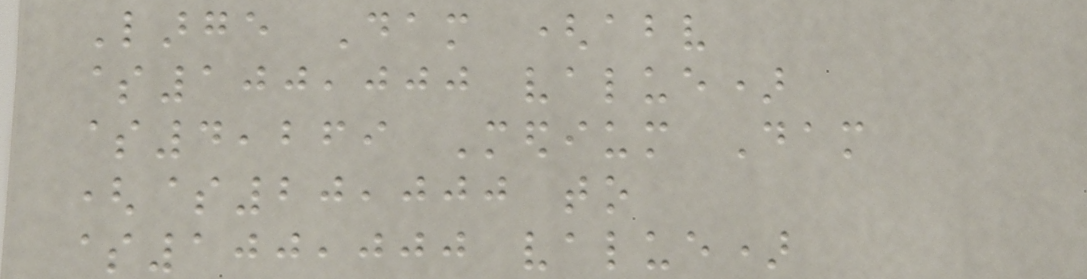Large Dam (above
$100,000 value)
$4,269 Medium Dam
($20,000 to
$100,000 value)
